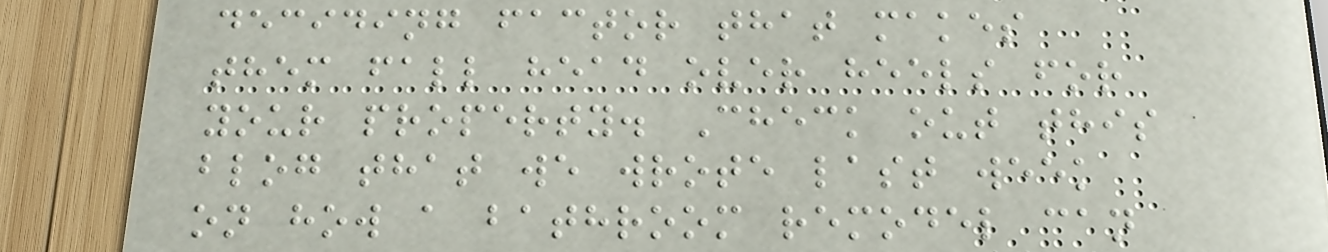deciding factor that makes
them fall head over heels for
your property. Check out this
blog that we wrote last week
on how a bathroom remodel can
